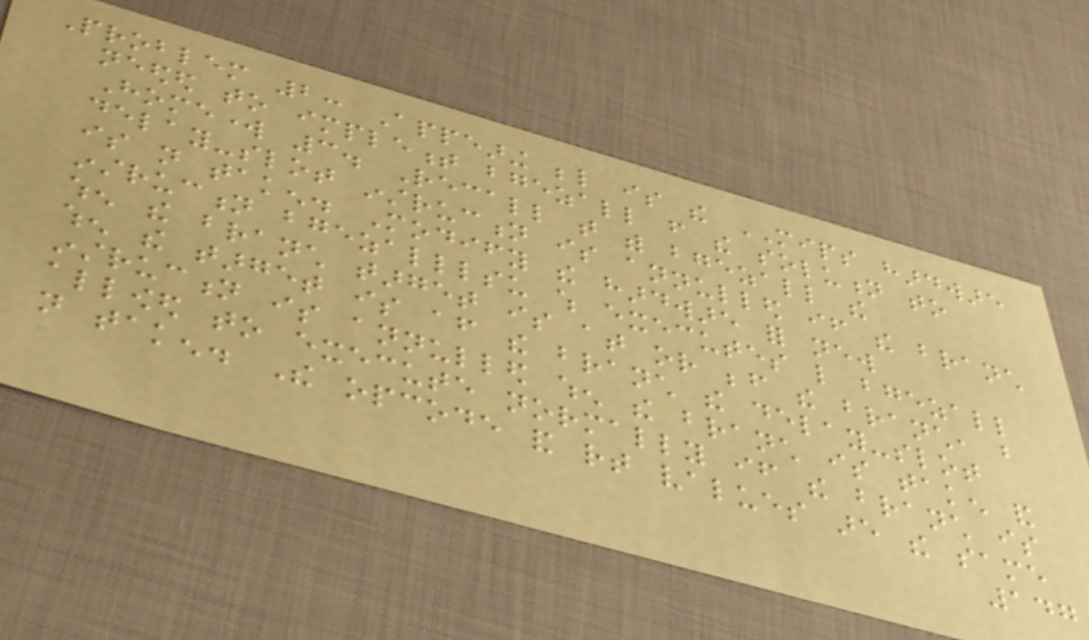Problem 2: Appearing below is the MIPS hardware
needed to implement bgezall from the solution to
Homework 3. Recall that with bgezall the
delay-slot instruction is annulled if the branch
is not taken. Modify the hardware for new
instruction bgezalllsu which executes like bgezall
when the branch target is at or before the branch, but
when the target is after the branch the delay-slot
instruction is annulled when the branch is taken and
allowed to execute normally if the branch is
not taken. The opcode and rt values are the same
147
